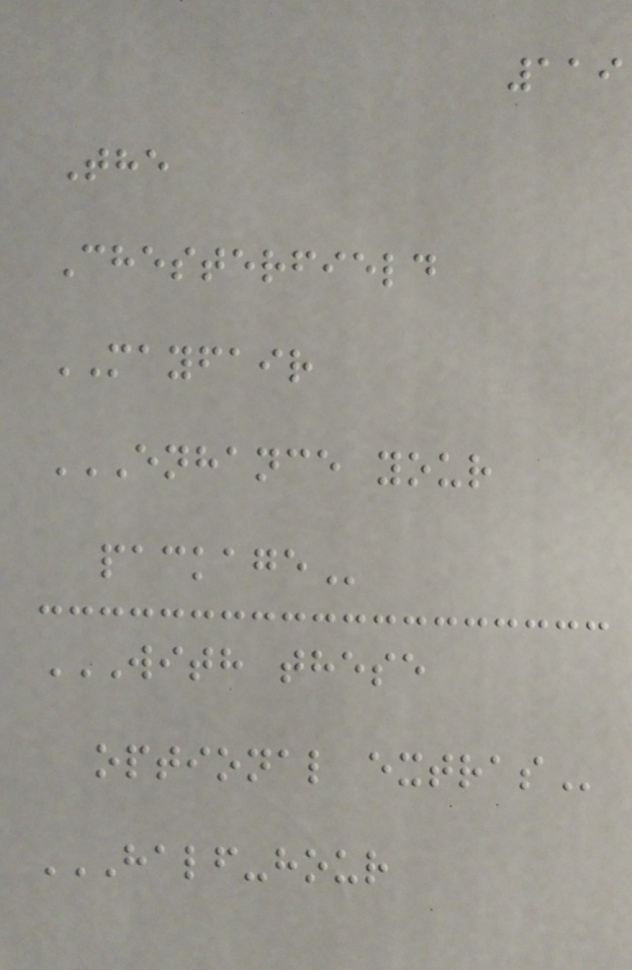119
The
Chesterfield
MAYFAIR
ENHANCE YOUR
PACKAGE
WITH THESE
OPTIONAL EXTRAS
HALF-HOUR
